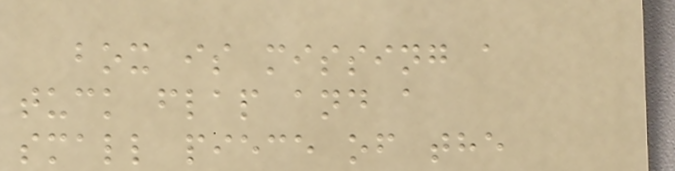box is missing a
tuck flap and a
small piece of the
